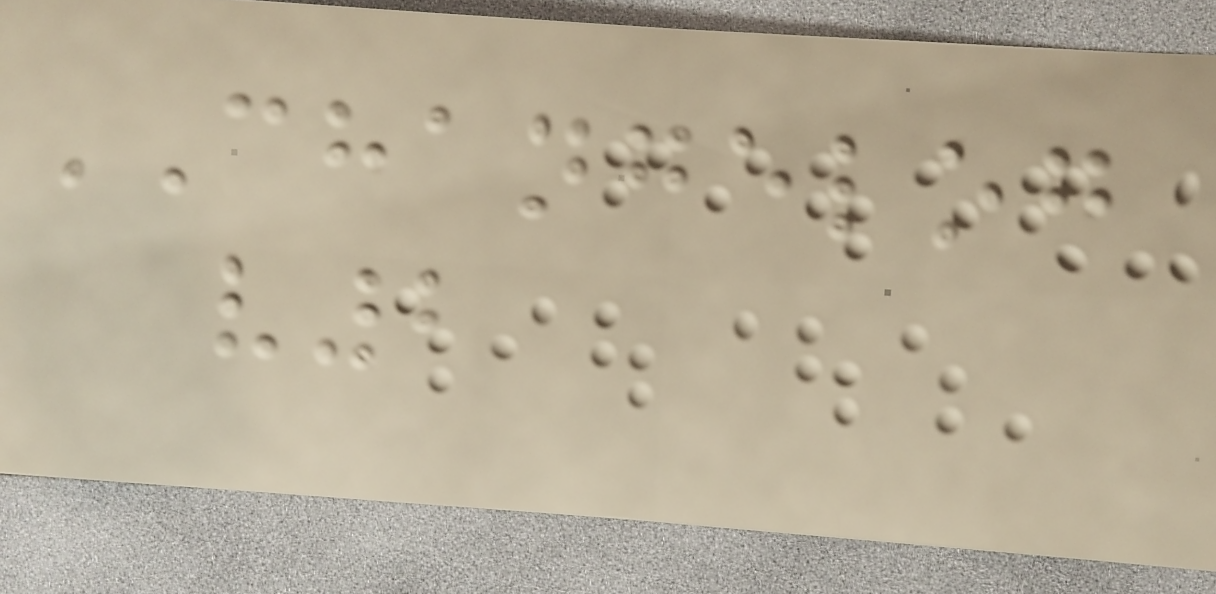CHANGELOG
v2
